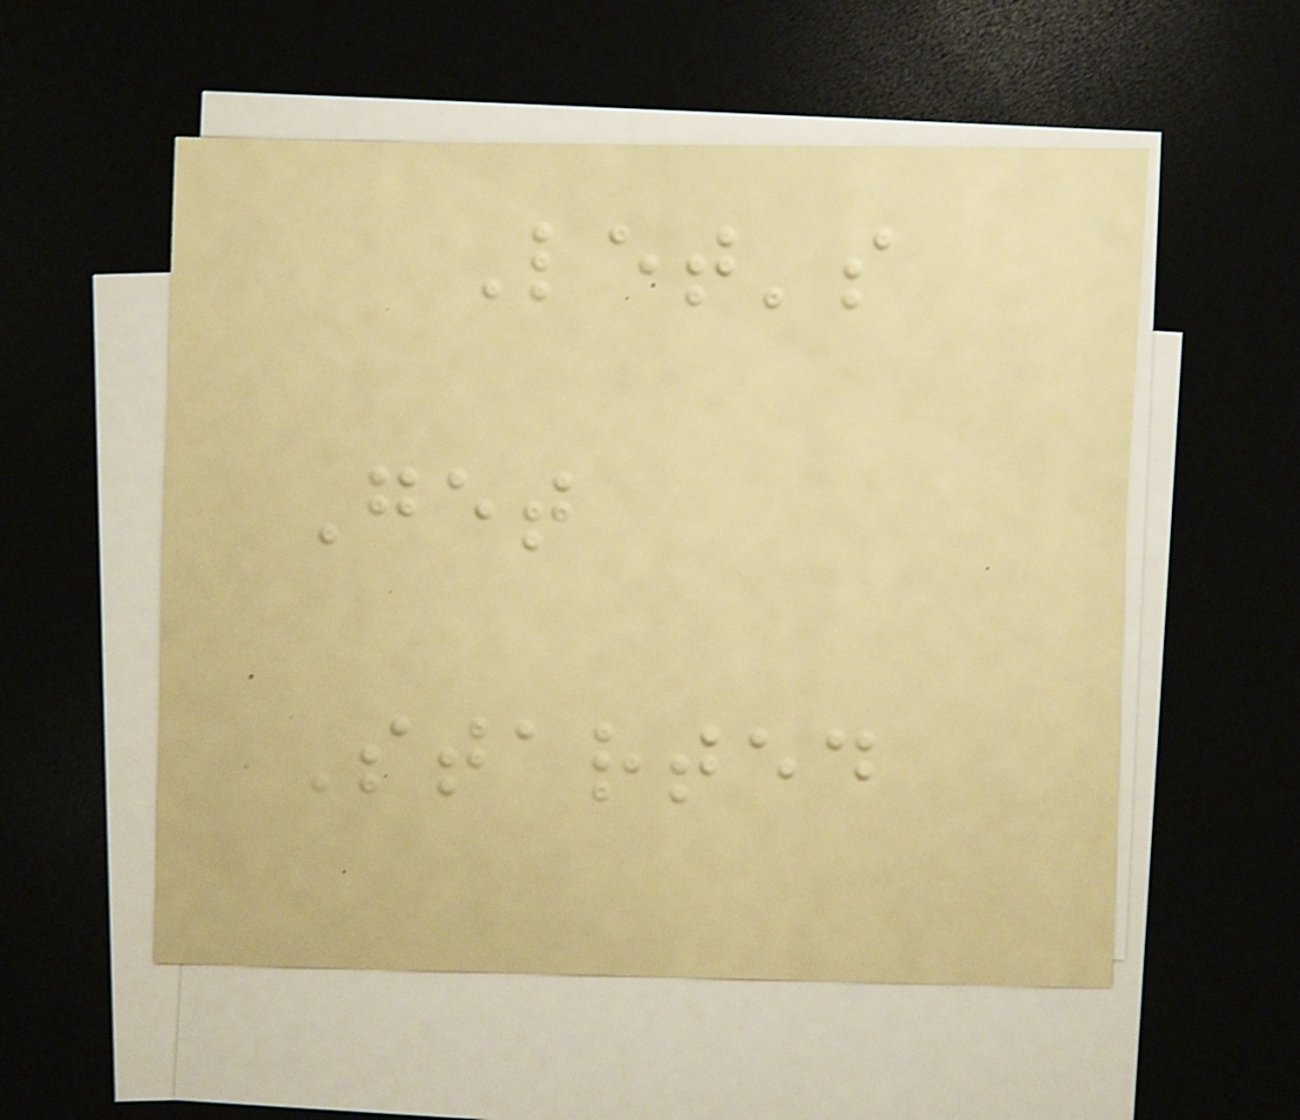Let's
Get
Started
